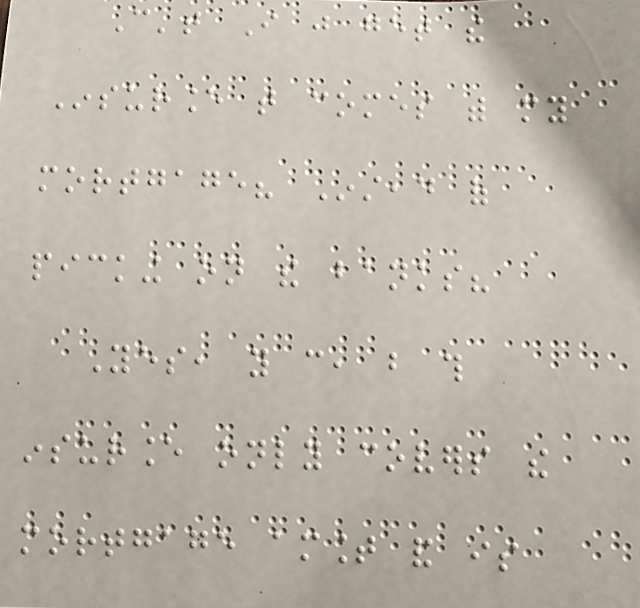Can't I just get the
Insurance that comes with my
mortgage? Instead of
picking on the banks?
Yes, you can, but this
insurance only covers the
mortgage amount and is
